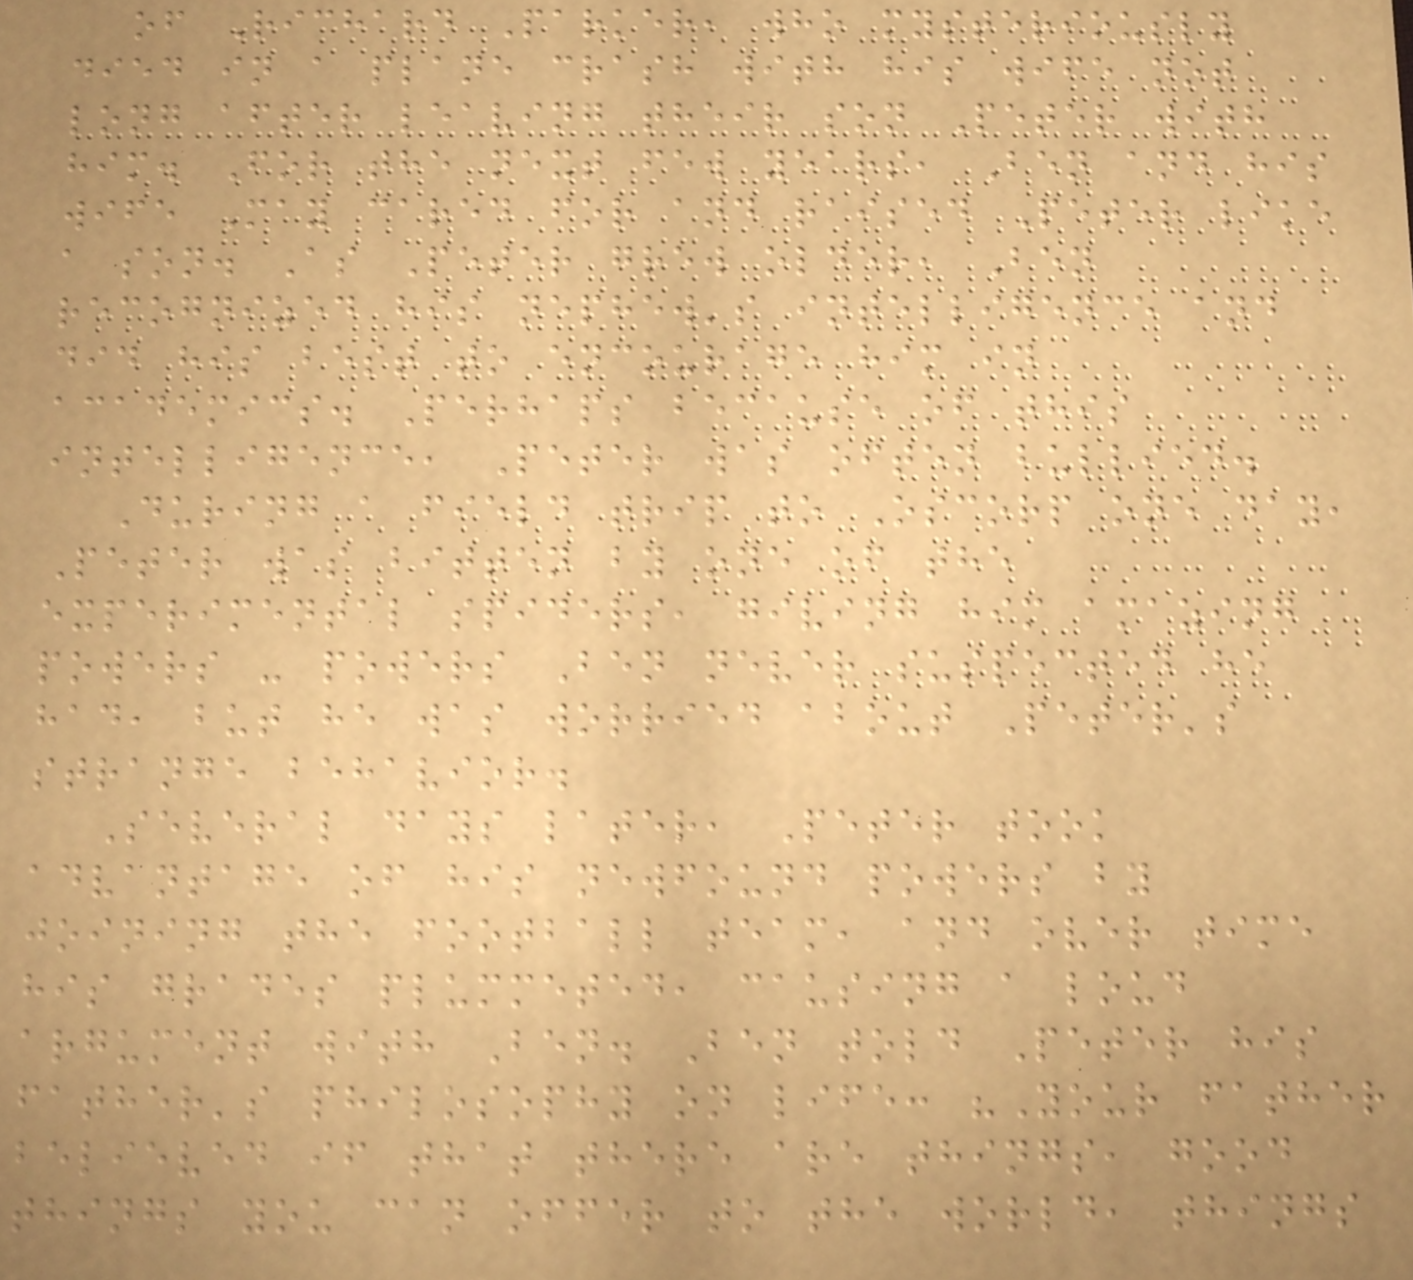of Richard Parker, who mysteriously
died in a plane crash with his wife not
long after leaving their son Peter with
him. For the next few years, Ben and his
wife May cared for and raised Peter like
a son. As Peter grew older, Ben
recognized his nephew's intelligence and
did his best to encourage him in
academics. Perhaps because of this
intelligence, Peter was often bullied.
During a field trip to Oscorp one day,
Peter was bitten by one of the
experimental spiders, giving him amazing
powers - powers Ben never suspected he
had, but he was worried about Peter's
strange behavior.
Several days later, Peter took
advantage of his newfound powers by
joining the football team, and over time
his grades plummeted, causing a loud
argument with Ben. Ben told Peter his
father's philosophy on life: "Your father
believed if that there are things, good
things you can offer to the world, things
